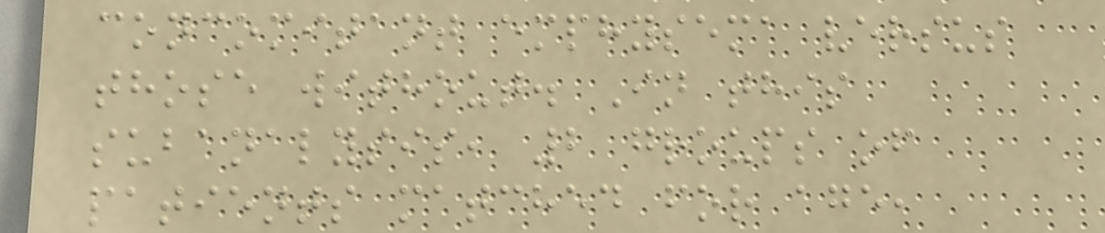concomitant emphysema versus
those without. In this
subanalysis, 2 groups of
patients matched for age,
